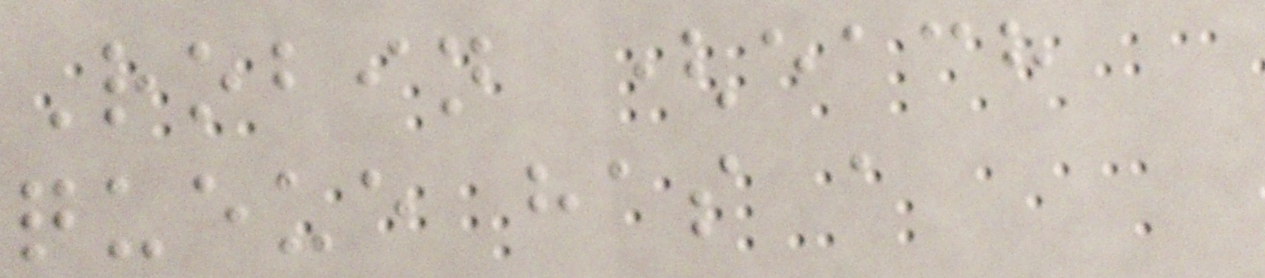Robin (each
queue has a
